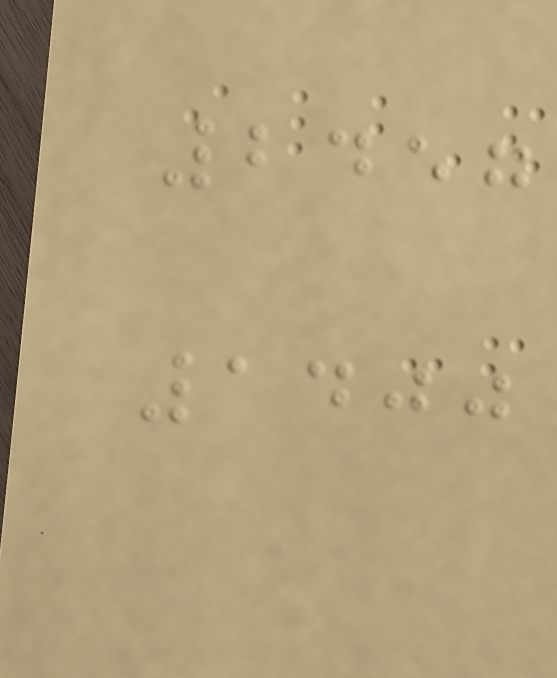2457
1400
